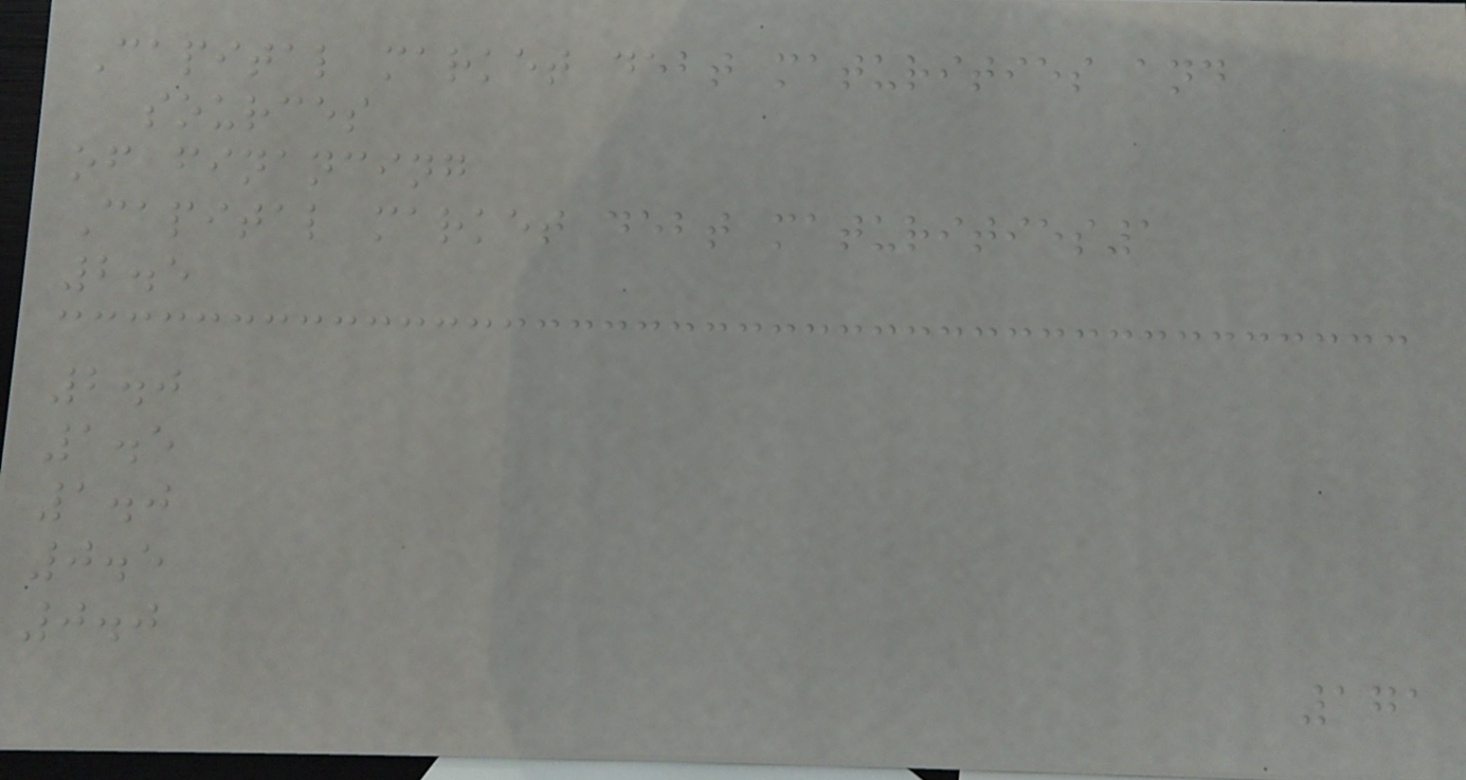Capital market debt maturities and
sources
of financing
Capital market debt maturities1
2.5
2.0
1.5
1.0
0.5
0.0
171
